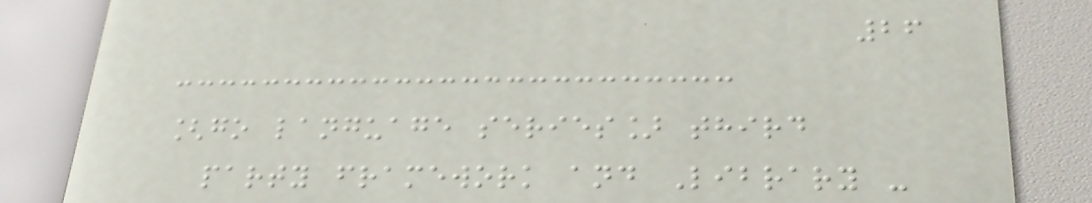26
[go language series] third
party framework and Library -
